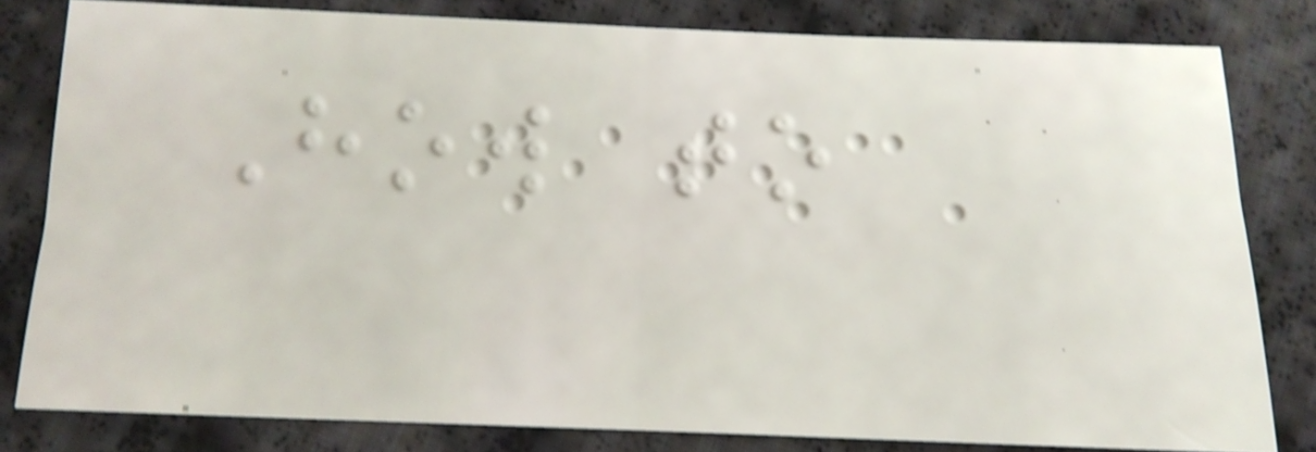How to
